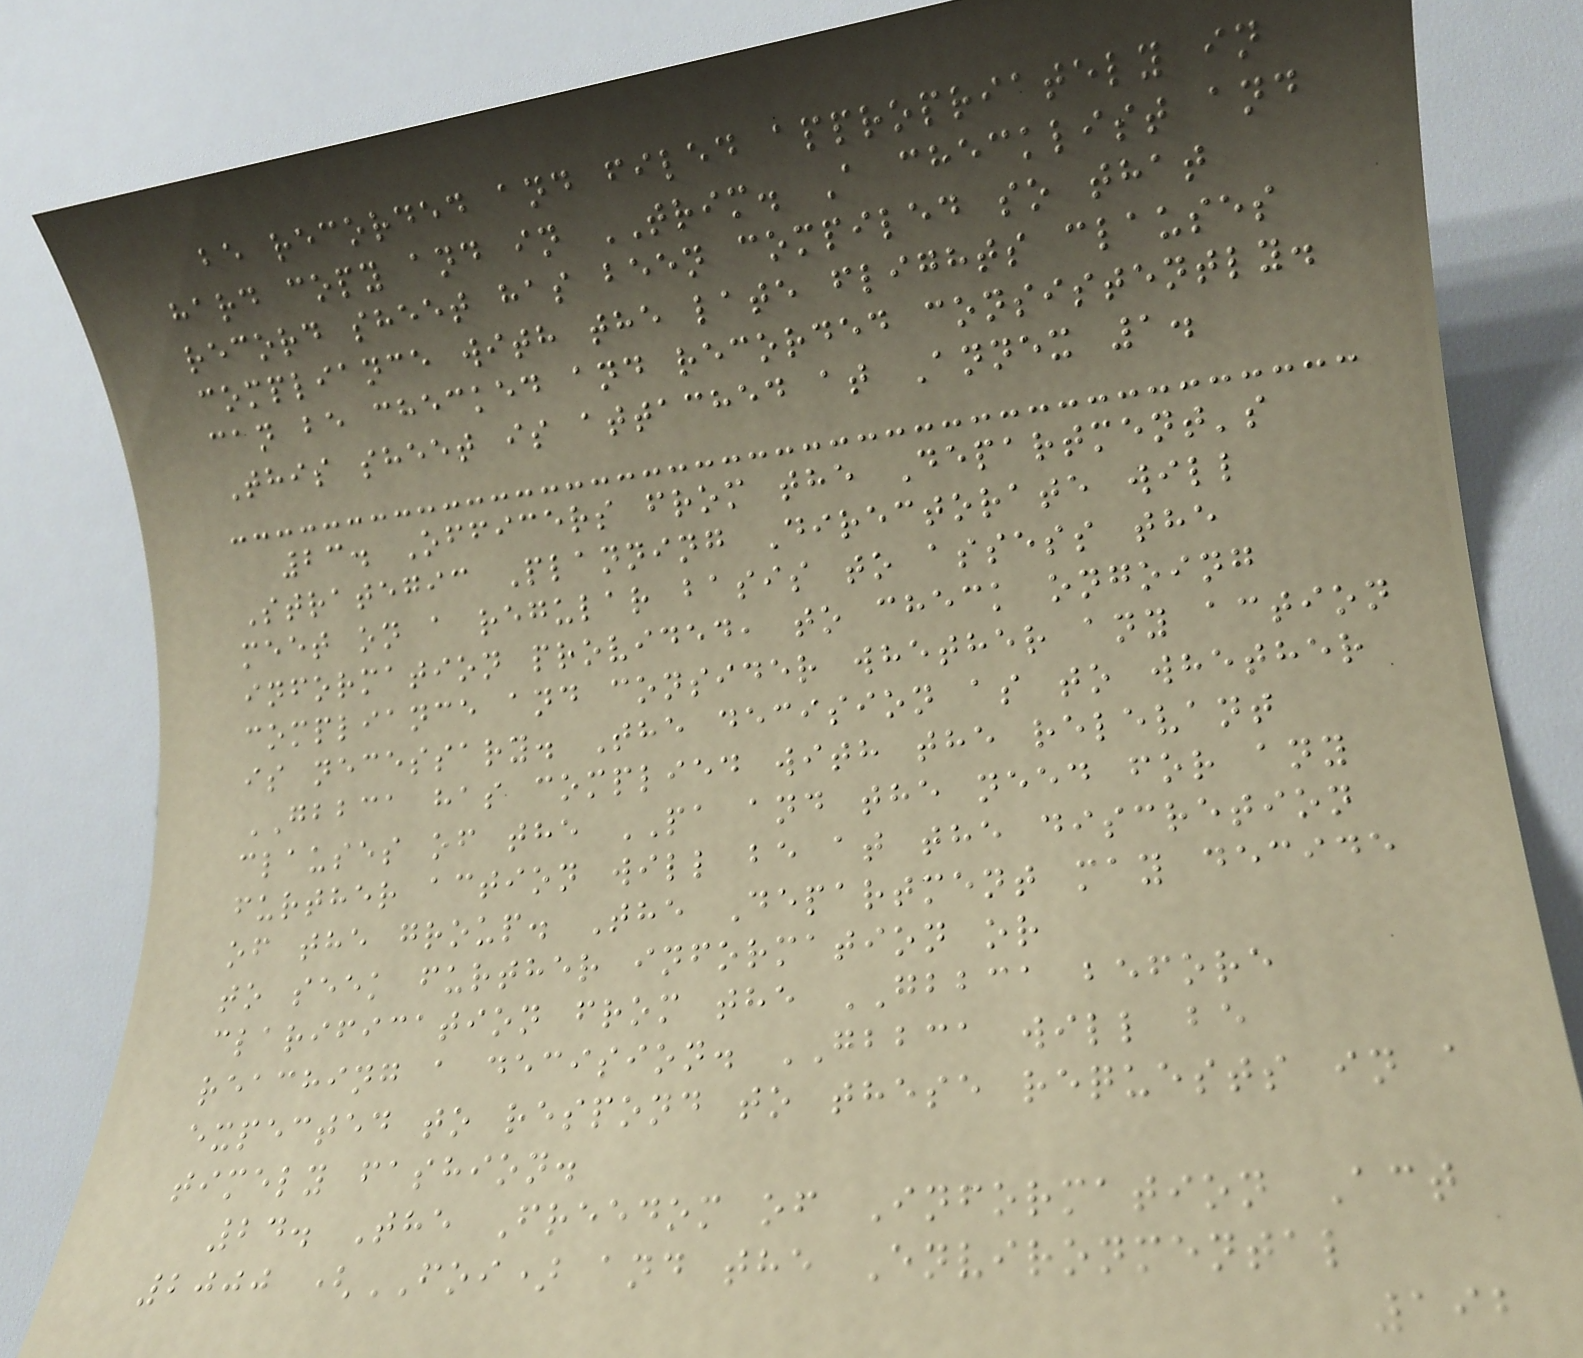be recorded and filed appropriately in
hard copy and in TRIM. A checklist and
record sheet has been compiled so that
compliance with the late flights clauses
can be checked and recorded consistently.
This sheet is attached at Annex 1.
23. Officers from the Department's
Strategic Planning Directorate will
meet on a regular basis to assess the
information provided, to check ongoing
compliance and consider whether any action
is necessary. The decision as to whether
GBBCA has complied with the relevant
clauses of the PA and the need for any
further action will be at the discretion
of the group. The Department may decide
to seek further information or
clarification from the GBBCA before
reaching a decision. GBBCA will be
expected to respond to these requests in a
timely fashion.
24. The Freedom of Information Act
2000 (FOI) and the Environmental
192
